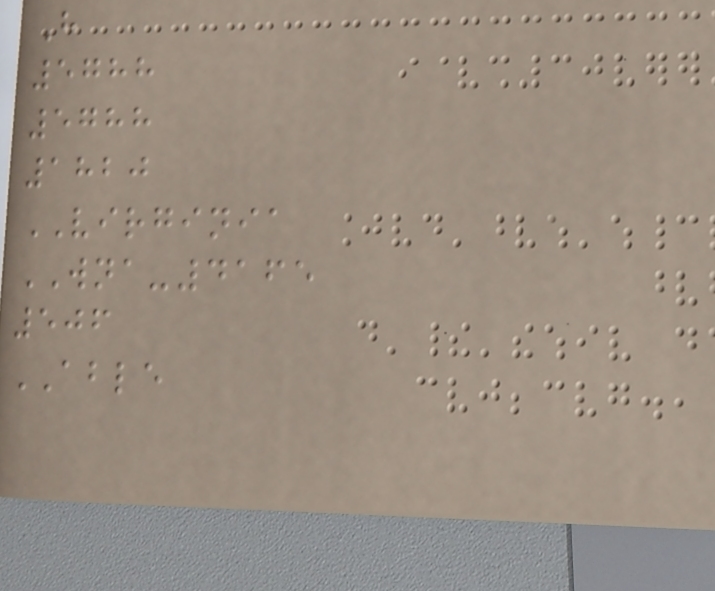H
5788
5788
1820
VIRGINIA
WNA-4165
506
ABLE
